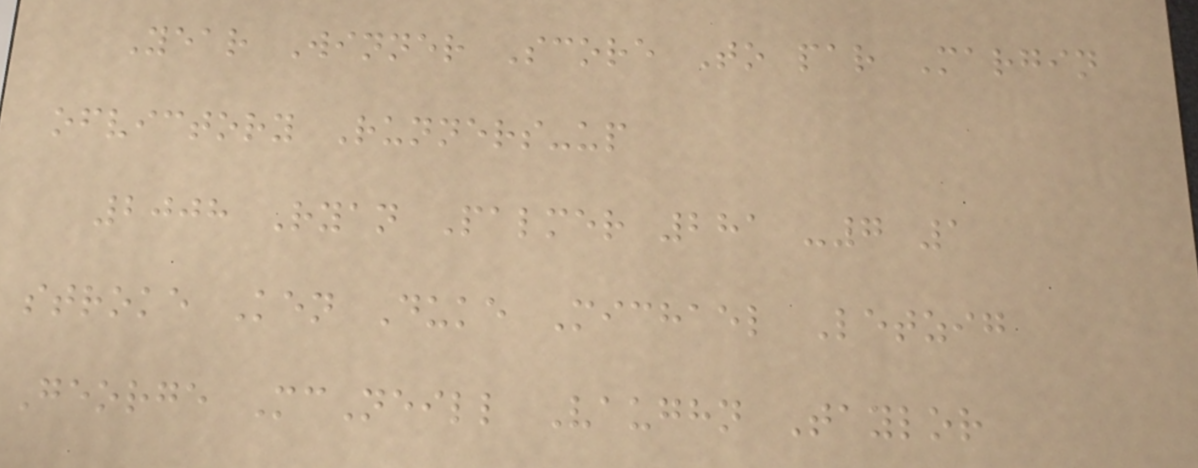Year Winner Score To par Margin
ofvictory Runners-up
2008 Ryan Palmer 281 -7 1
stroke Ken Duke Michael Letzig
George McNeill Vaughn Taylor
